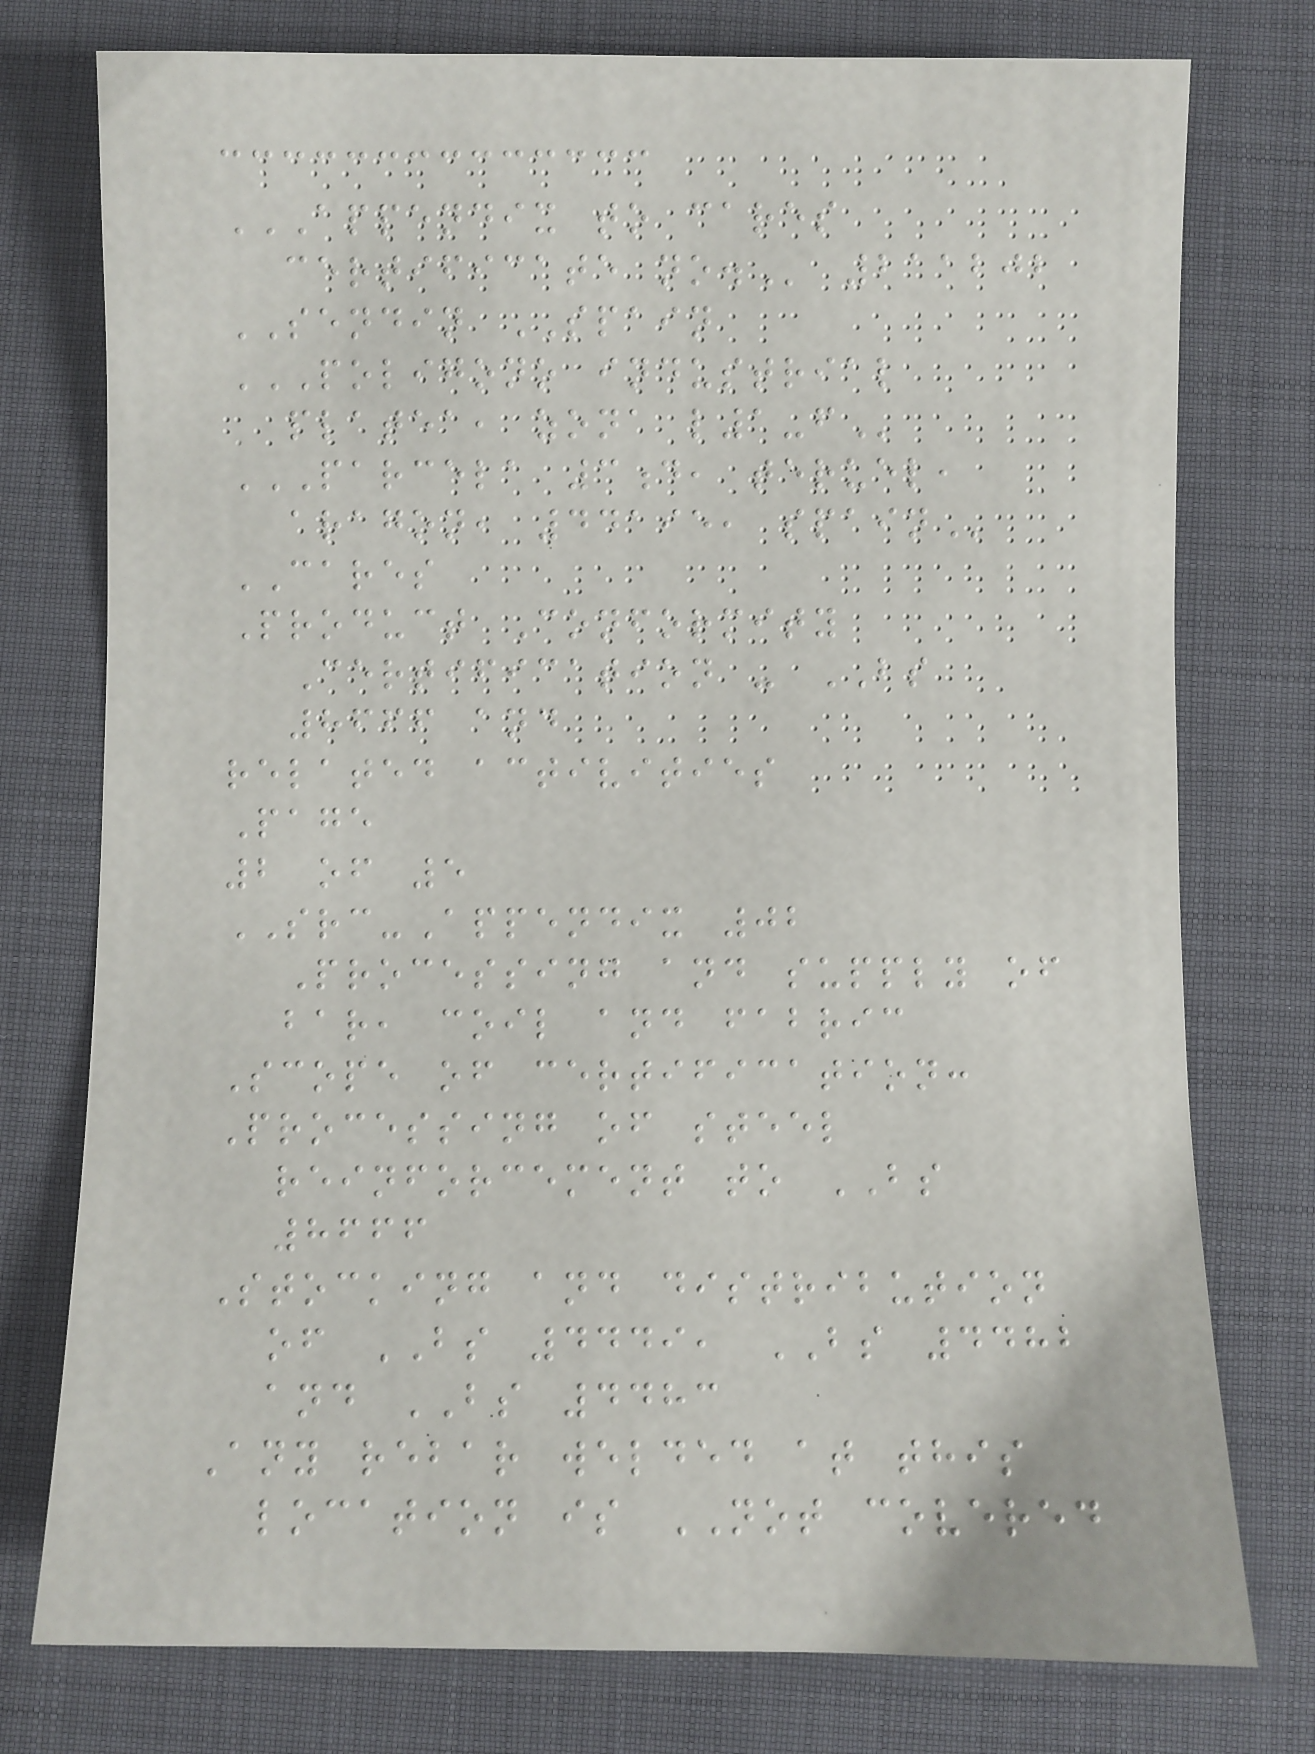APPENDIX TO CARES
CERTIFICATE NO. 211202
SENDIN SPAIN
POLIGONO INDUSTRIAL
PLATEA, ZONA L1-F
PARCELA 3D, TERUEL,
ARAGON, 44195, SPAIN
CARES
Product Conformity
Certification - BS
8666 and
related activities
Page
2 of 5
SRC-Appendix 02
Processing and supply of
bar, coil and fabric
Scope of certification:
Processing of steel
reinforcement to BS
8666
Stocking and distribution
of BS 4449, BS 4482
and BS 4483
Any rebar welded at this
location is NOT covered
